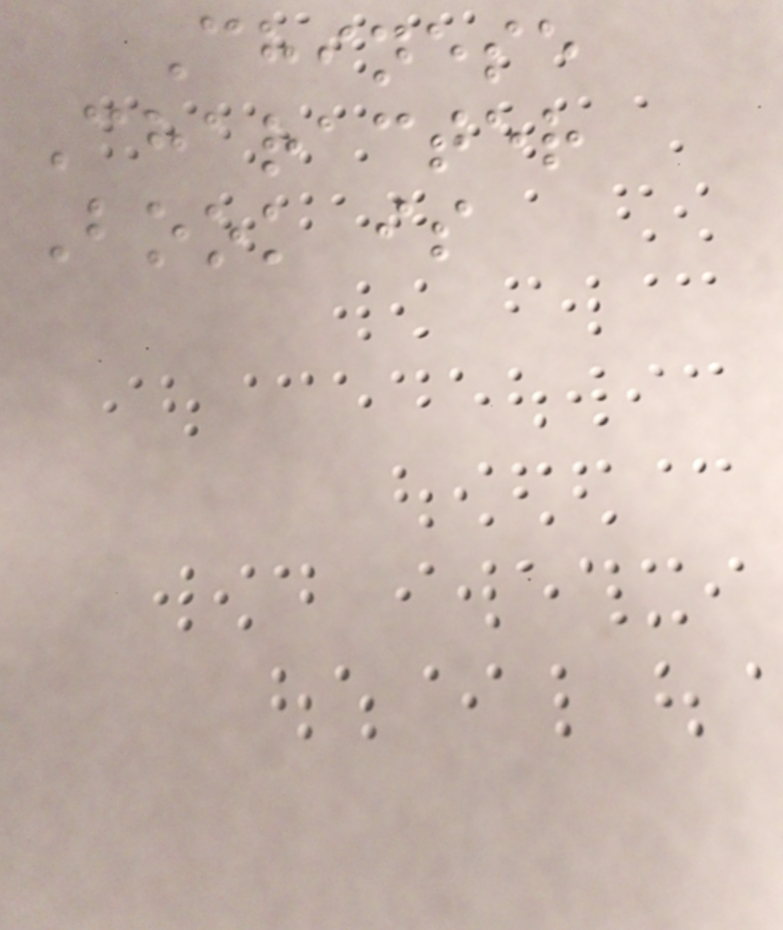Chinese
Character
Book is
